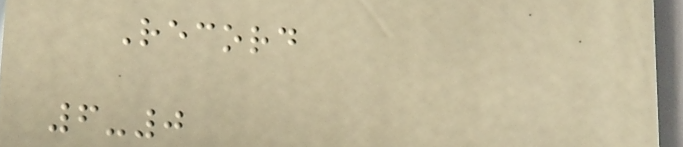Record
6-0
